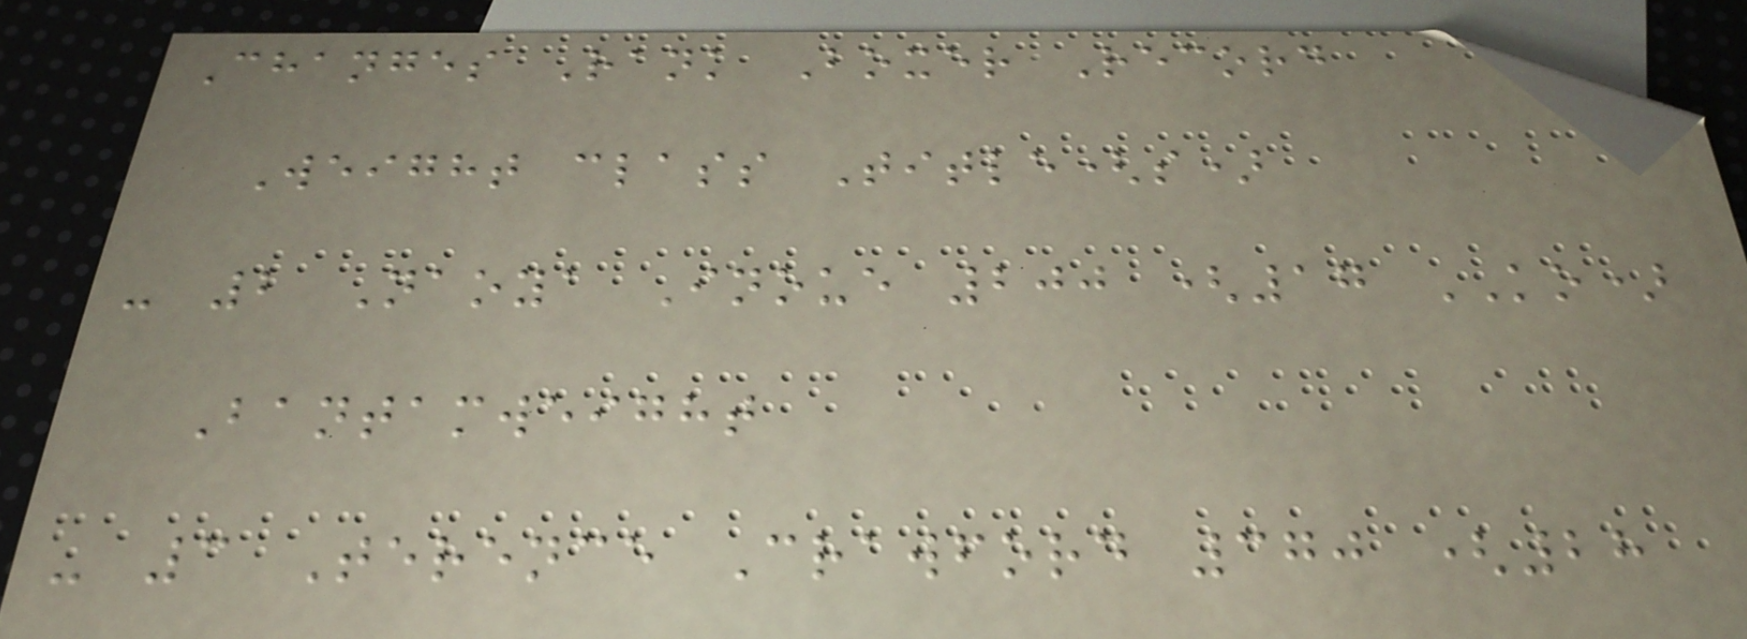Changes Rank Boxer Record
Weight class Title(s)
- 2 Naoya Inoue 200 (17 KO)
Bantamweight
- 3 Terence Crawford 370 (28
